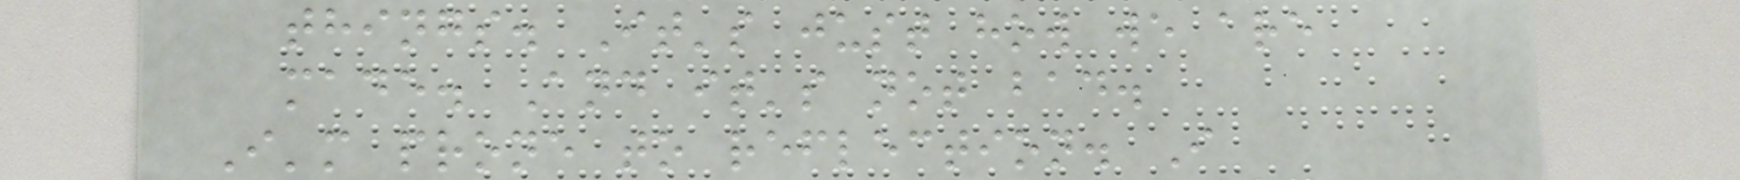things. It's just how we are
made. And it's not bad.
I'm prone to reflection. I
